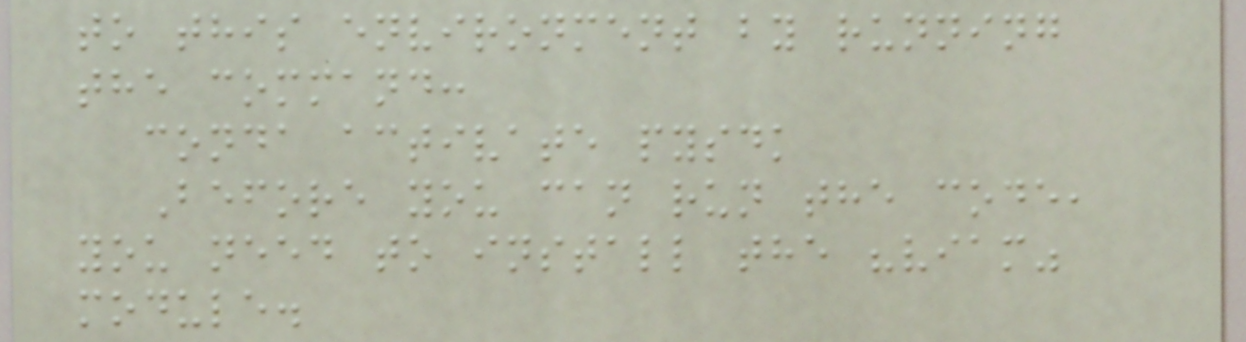to this environment by running
the command:
conda activate pysdk
Before you can run the code,
you need to install the "viam"
module.
